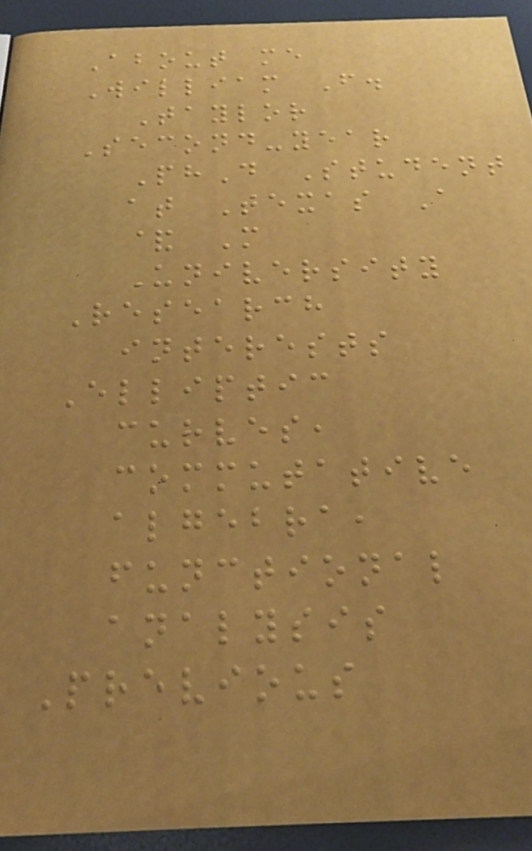About me
William F.
Taylor
Second-year
PhD Student
at Texas A
& M
University
Research
interests
Elliptic
curves,
commutative
algebra,
functional
analysis
Previous
